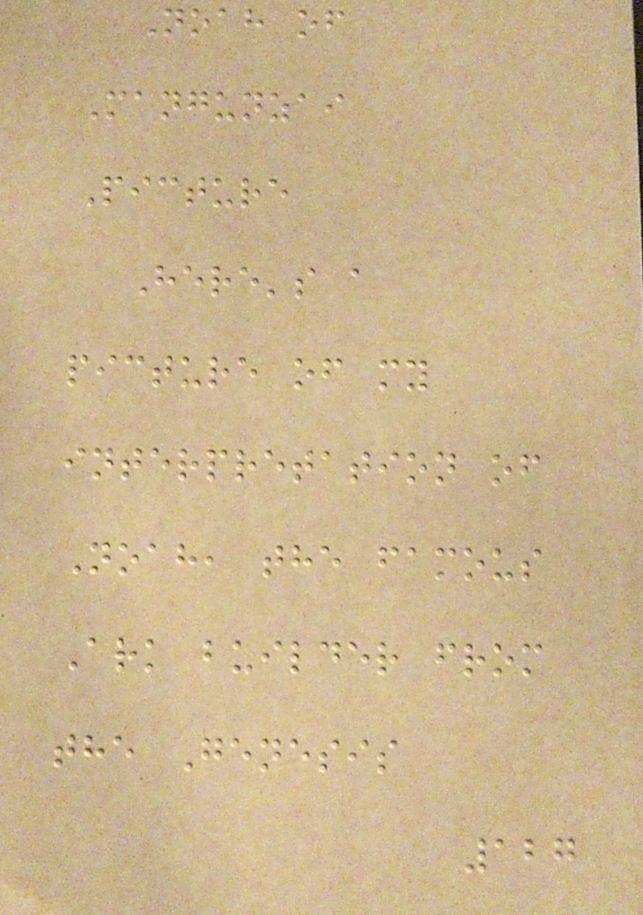Noah of
Mangunzai
Picture
Here's a
picture of my
interpretation of
Noah, the famous
Ark builder from
the Genesis
127
